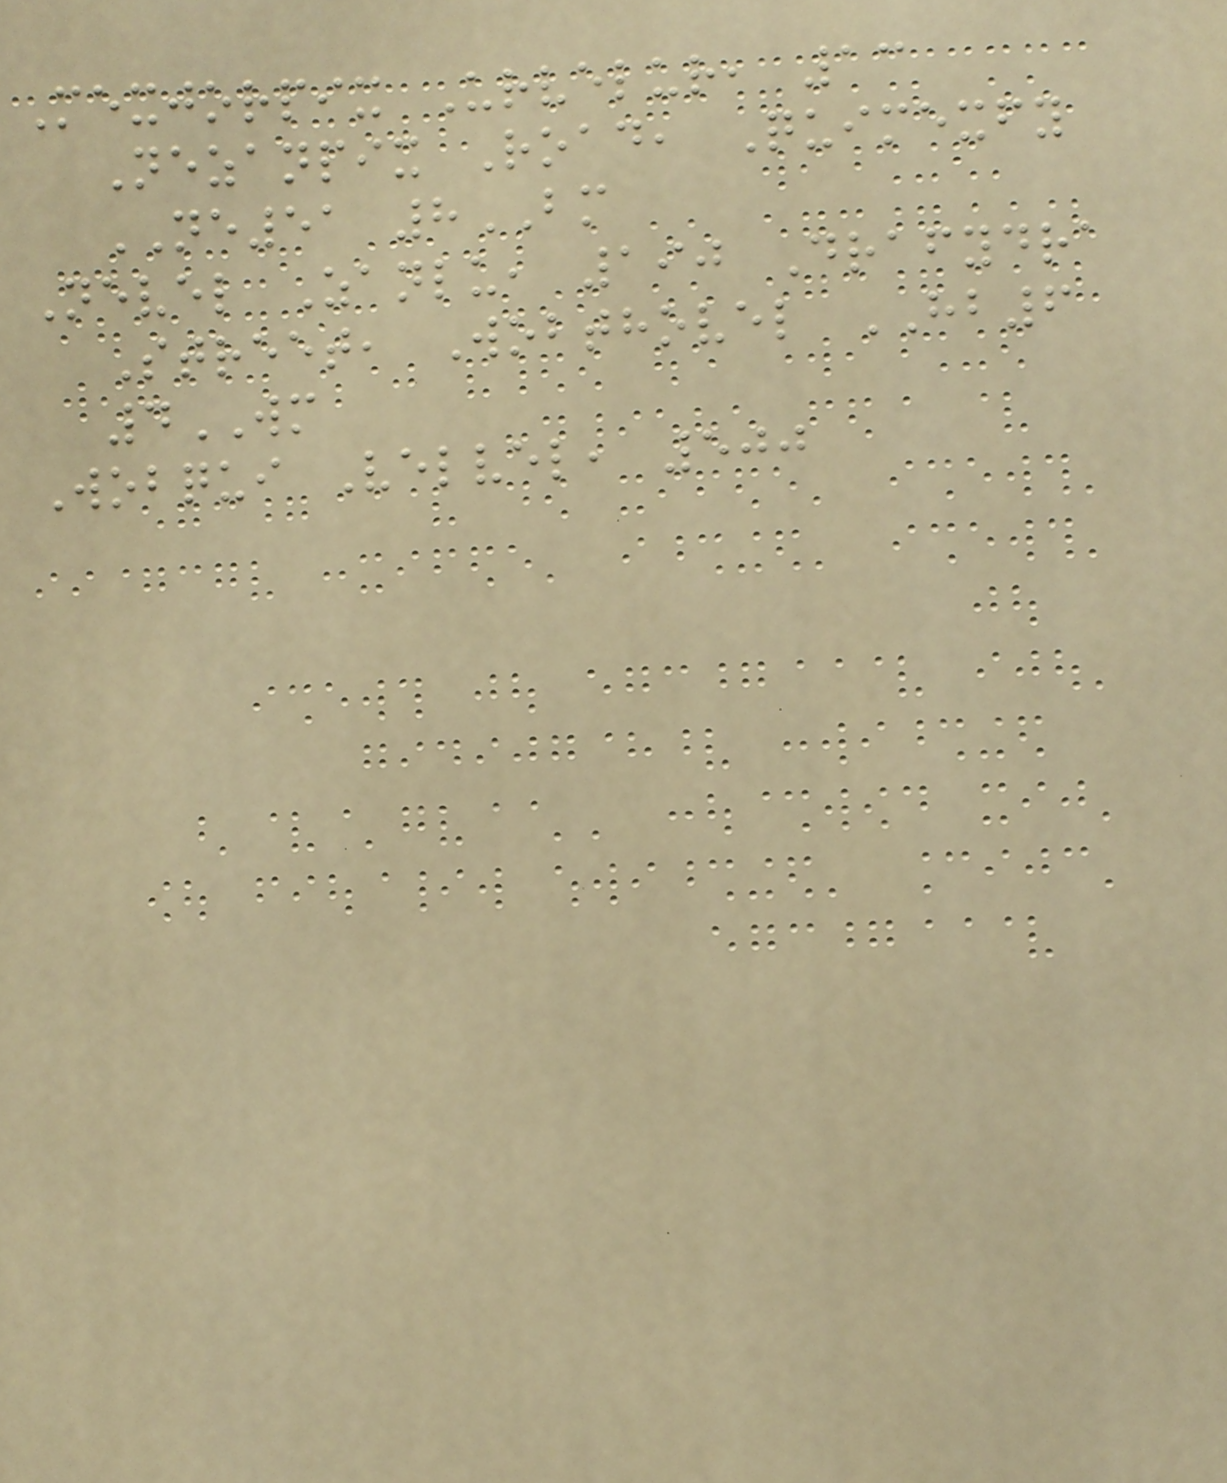Mexjorpix Urvelur, 13
Nezanpix Road, Quimexfy
NE51 8BM
Nevel Zanlu, 190 Drafydra
Street, Wobthovel HB6
4WM
Wobqui Velvel, 500
